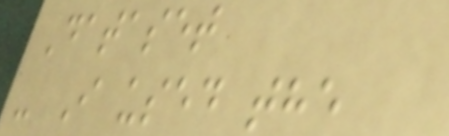Dataset
- I used the
